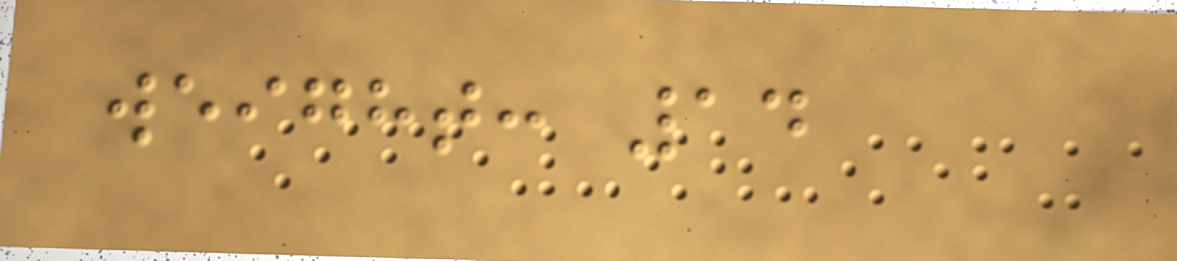weight: 14
